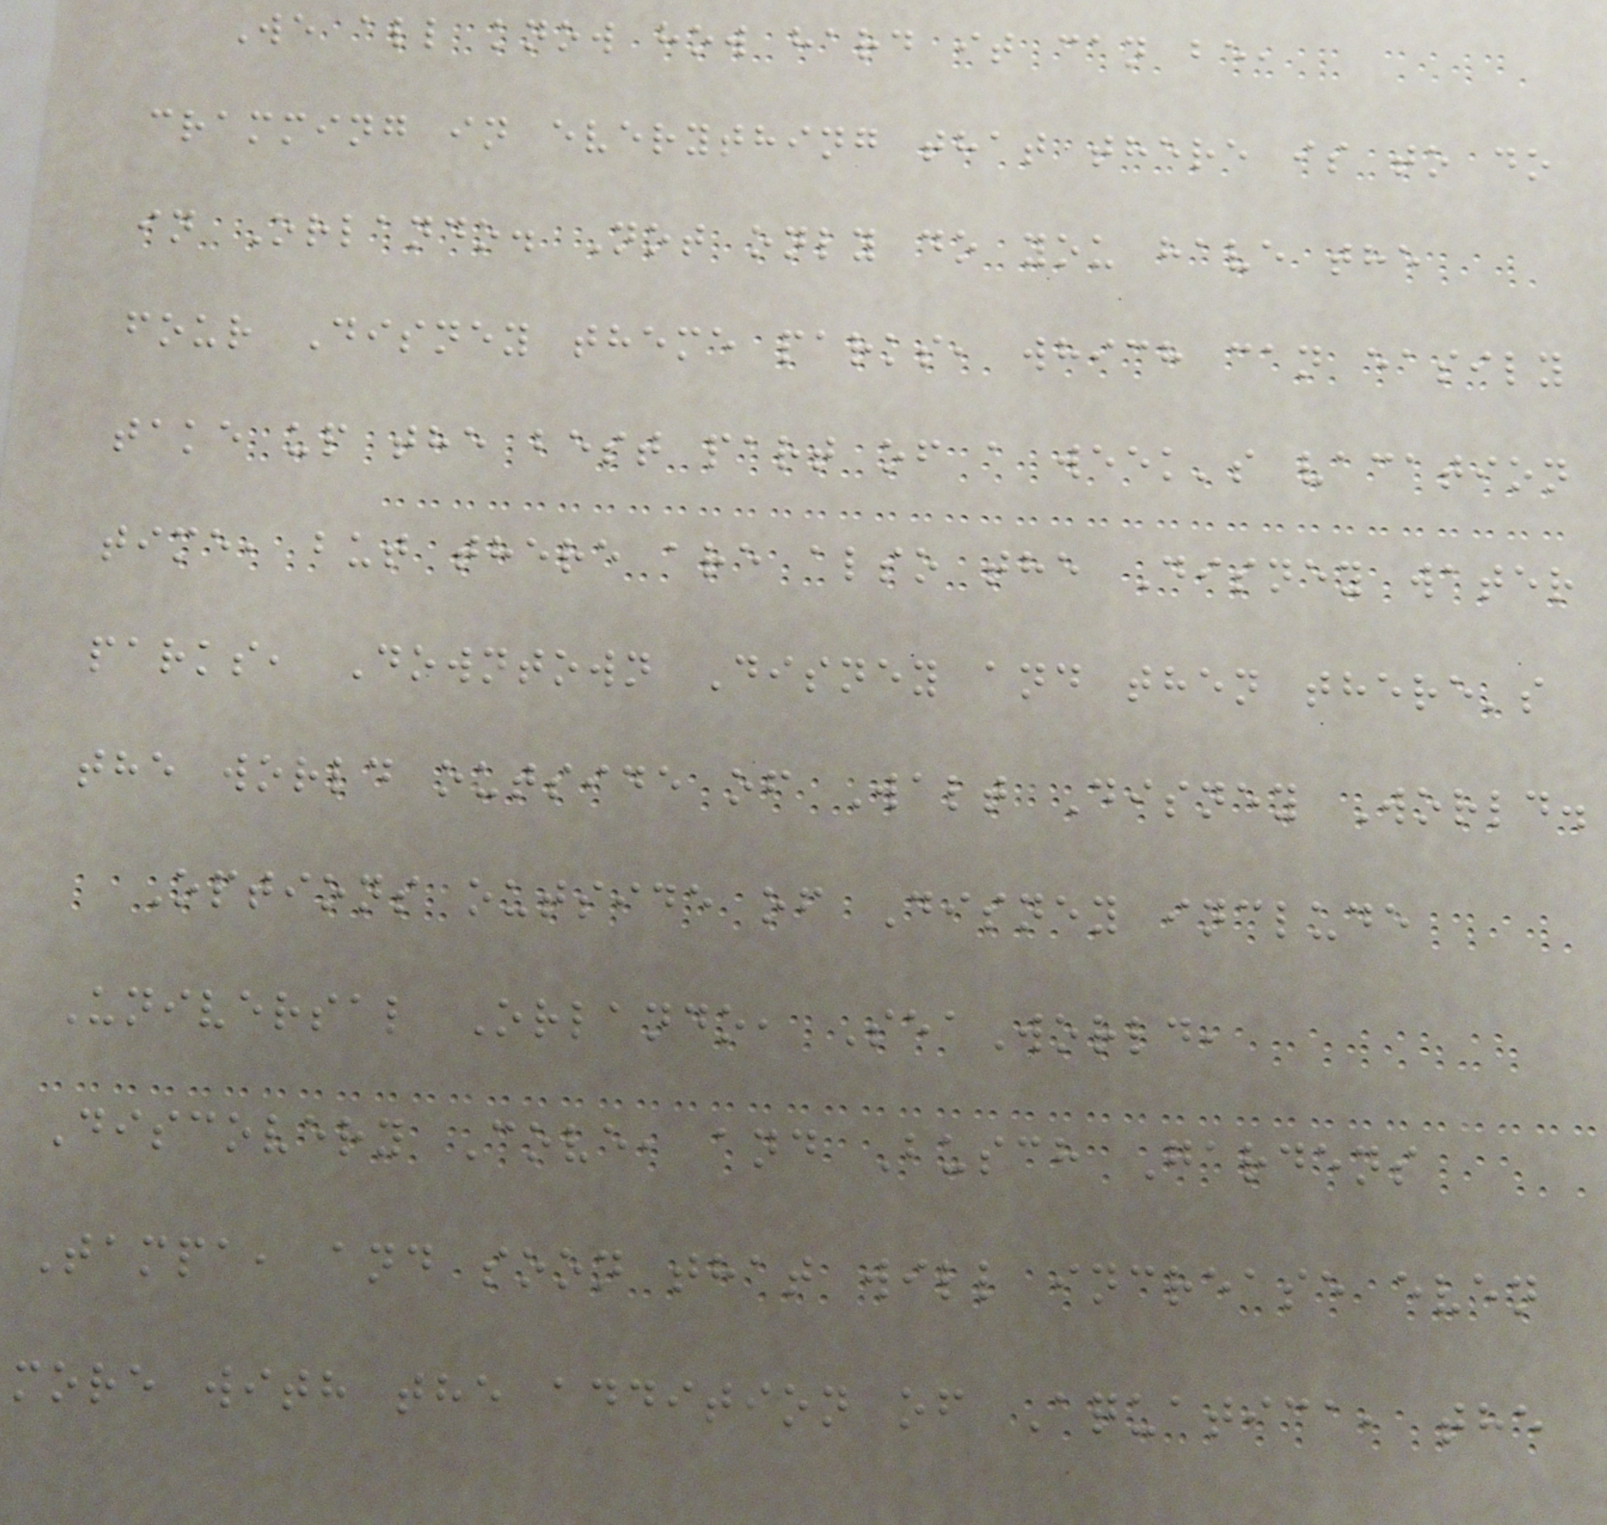We all know how hard it can be,
cramming in everything that there is to do
in Orlando. Not only do you have the
four Disney theme parks, which can easily
take up the best part of a week's vacation
time, but there are also the Disney water
parks, Downtown Disney and then there's
the world outside of Walt Disney World.
Options outside of Disney include
Universal Orlando, SeaWorld,
Discovery Cove, and Busch Gardens
Tampa, and soon that will increase even
more with the addition of Aquatica, the
